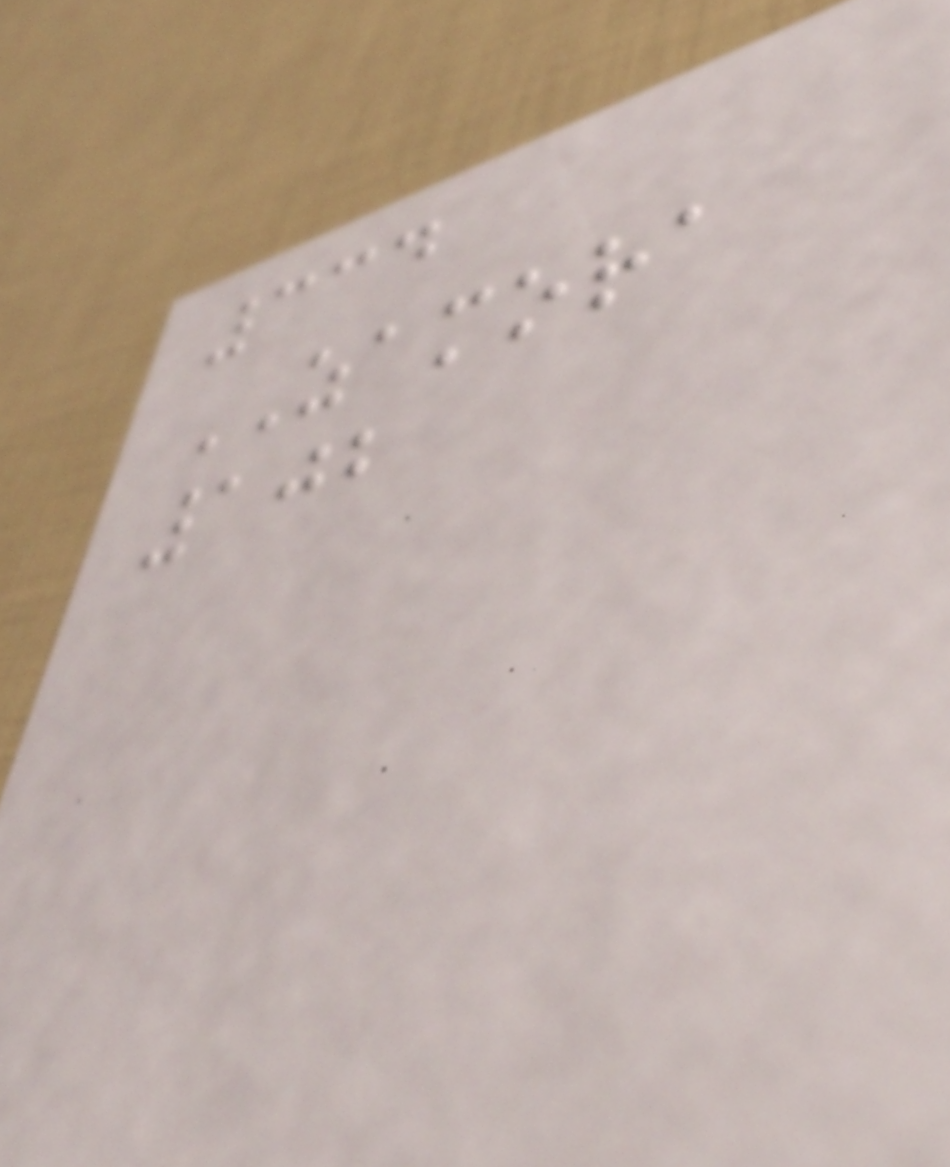334
ZAMORA
102
